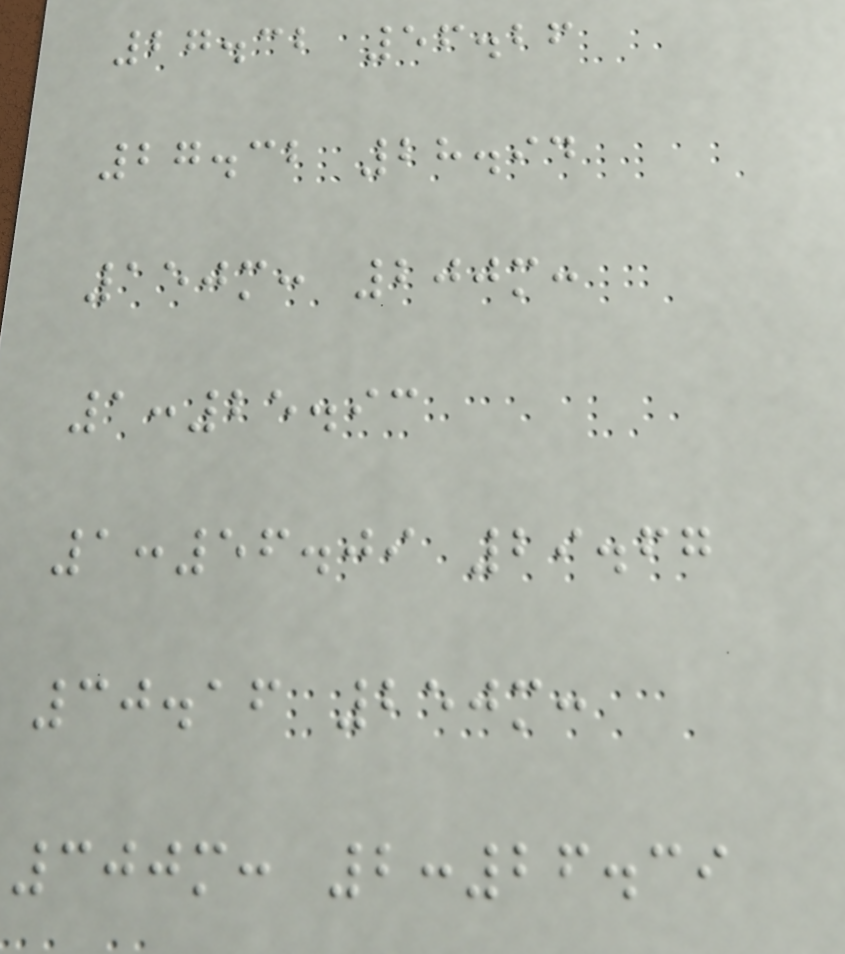27.32 56.26
27.32 28.94
150m: 200m:
1:25.93
1:56.09 29.67
30.16 250m:
300m: 2:26.39
